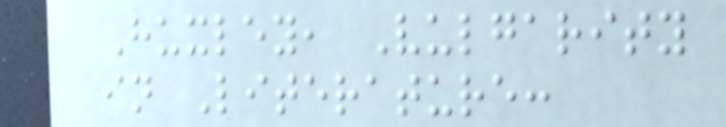Huxley, Vulgarity
in Literature:
